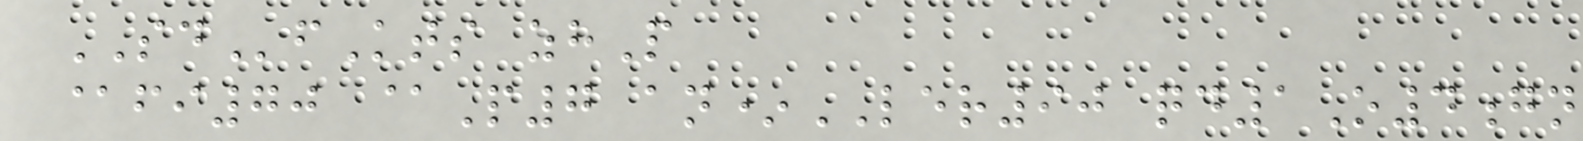SDfKts zhP
@fi70 @P7 an*LER90 qd1O4gn
